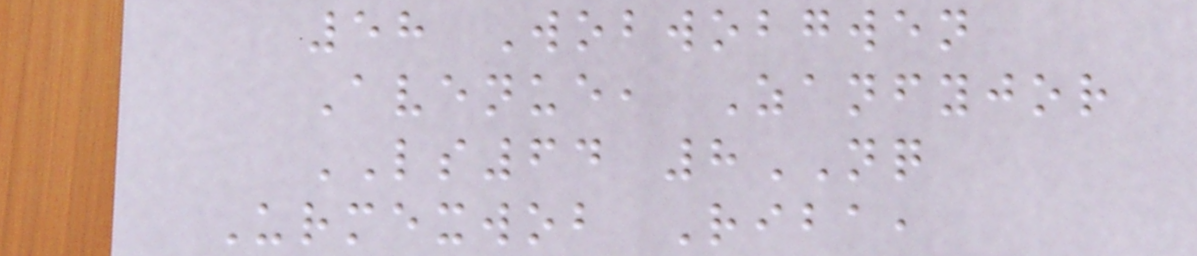58 Wobwobgwen
Avenue, Zanfyjor
LS64 8NQ
Urmexwob Riba,
